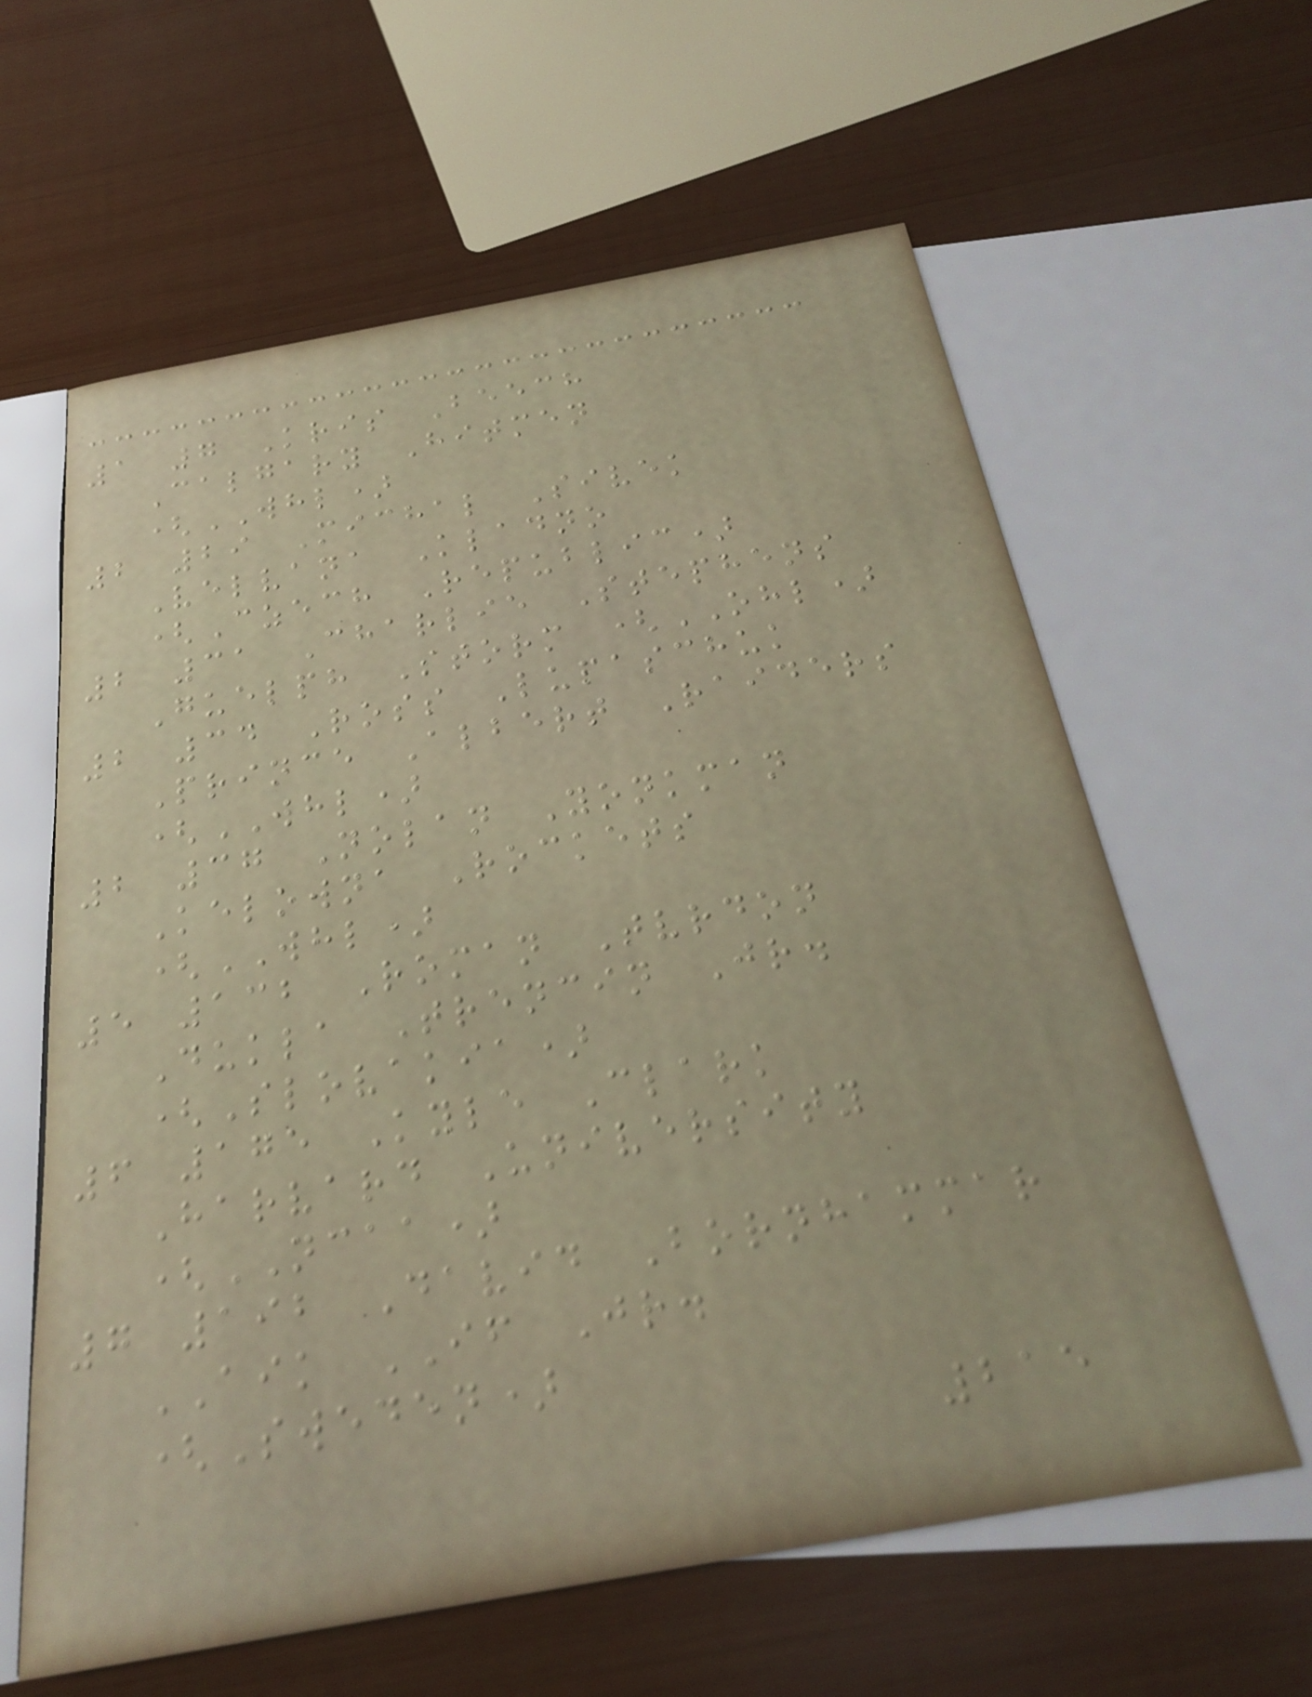1 7 Kris Beech
Calgary Hitmen
(WHL)
2 29 Michal Sivek
Velvana Kladno
(Czech Republic)
2 31 Charlie Stephens
Guelph Storm (OHL)
2 34 Ross Lupaschuk
Prince Albert Raiders
(WHL)
2 37 Nolan Yonkman
Kelowna Rockets
(WHL)
5 132 Roman Tvrdon
Dukla Trencin Jr.
(Slovakia)
6 175 Kyle Clark
Harvard University
(NCAA)
7 192 David Bornhammar
AIK IF Jr.
(Sweden)
215
